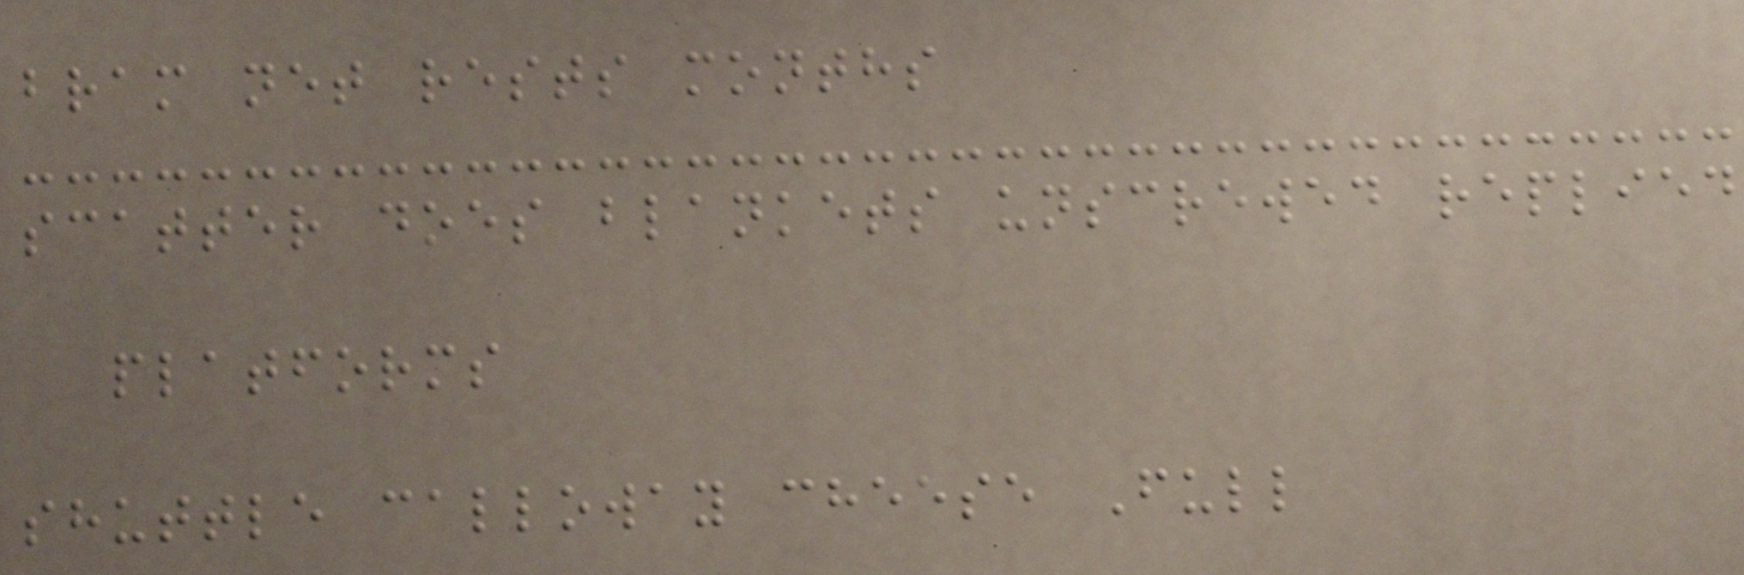bram net rests months
scatter does blankets unscrewed replied
platforms
shuttle calloway cheese Full
